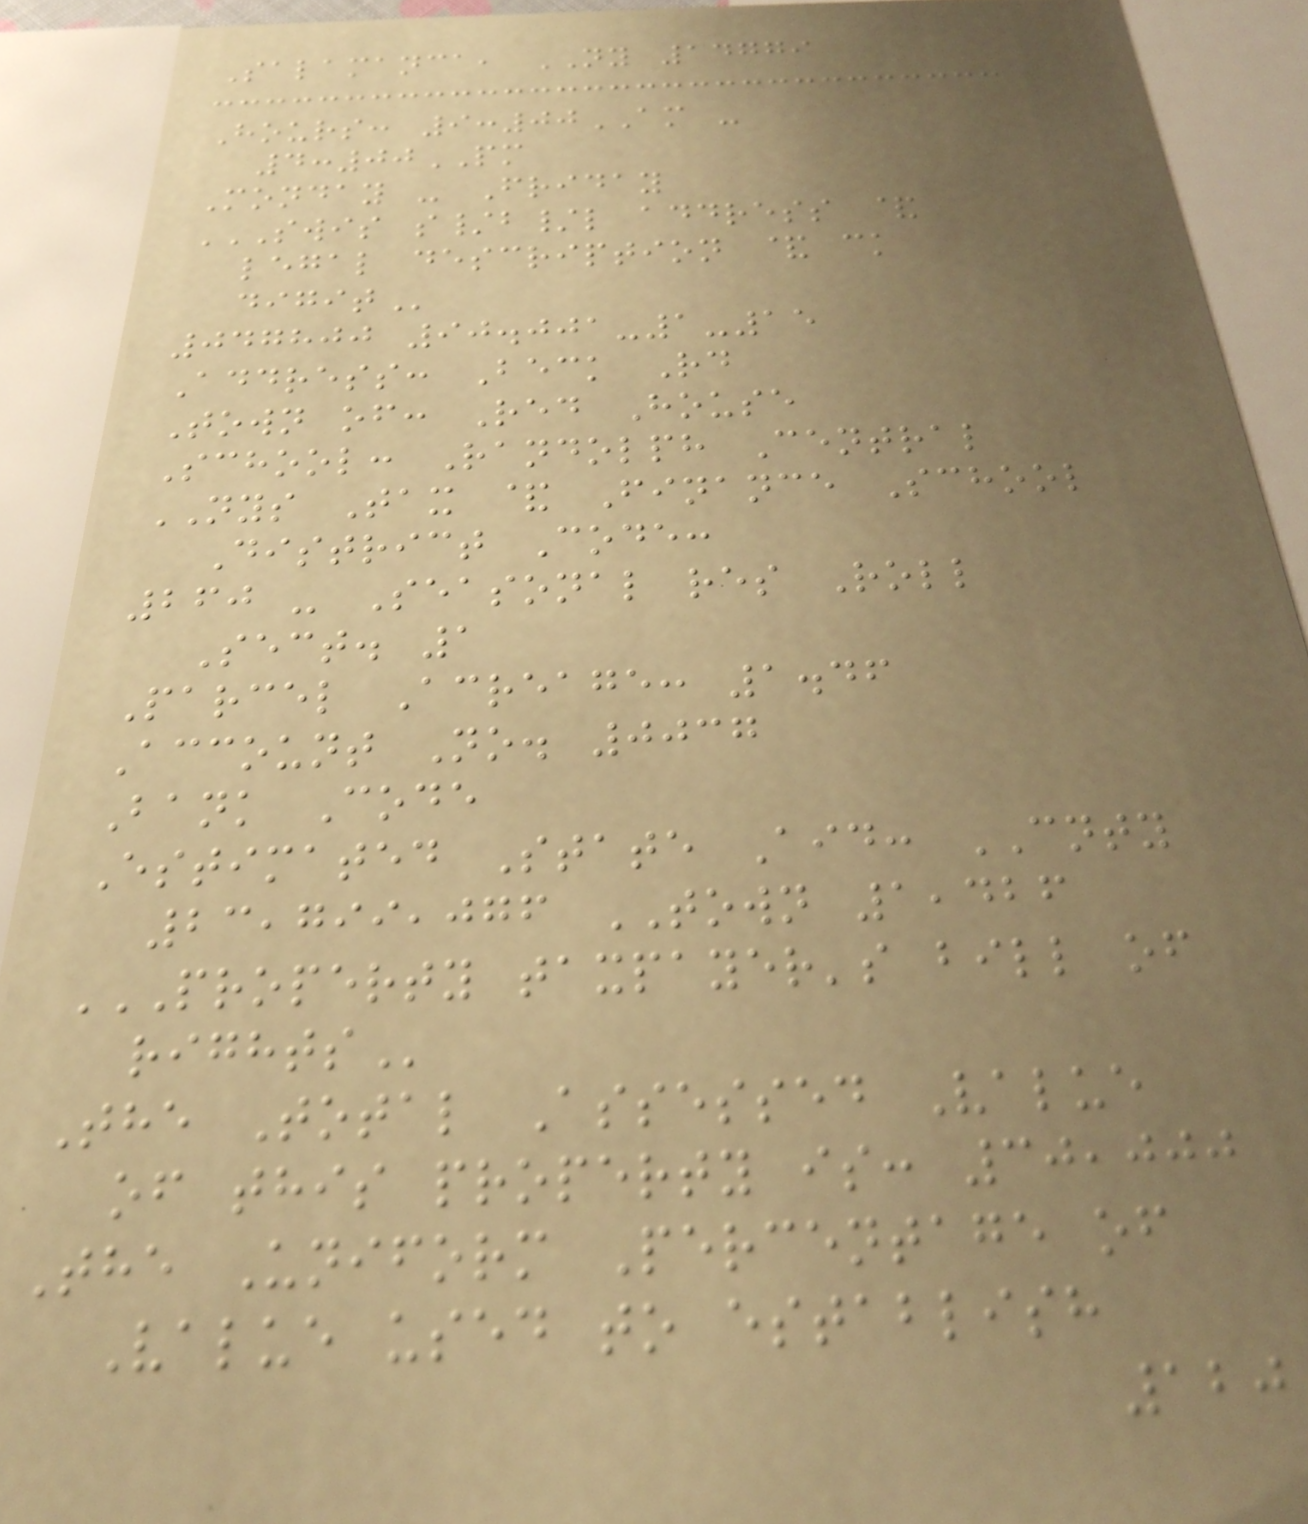Salamanca, NY 14779
Hours: 9:00AM -
4:00PM
Monday - Friday
SWIS S/B/L ADDRESS &
LEGAL DESCRIPTION & CK
DIGIT
047800 90.001-1-15
Address: Beck Rd
Town of: Red House
School: Randolph Central
NYS Tax & Finance School
District Code:
260 - Seasonal res Roll
Sect. 1
Parcel Acreage: 1.46
Account No. 0037
Bank Code
Estimated State Aid: CNTY
23,799,076 TOWN 1,426
PROPERTY TAXPAYER'S BILL OF
RIGHTS
The Total Assessed Value
of this property is: 30,000
The Uniform Percentage of
Value used to establish
120
